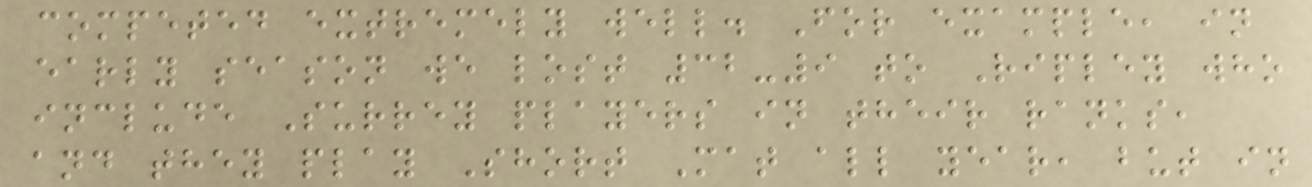competed extremely well. For example, in
early season we lost 32-9 to Ripley who
include Surrey players in their ranks,
and they play Short Mat all year, but in
